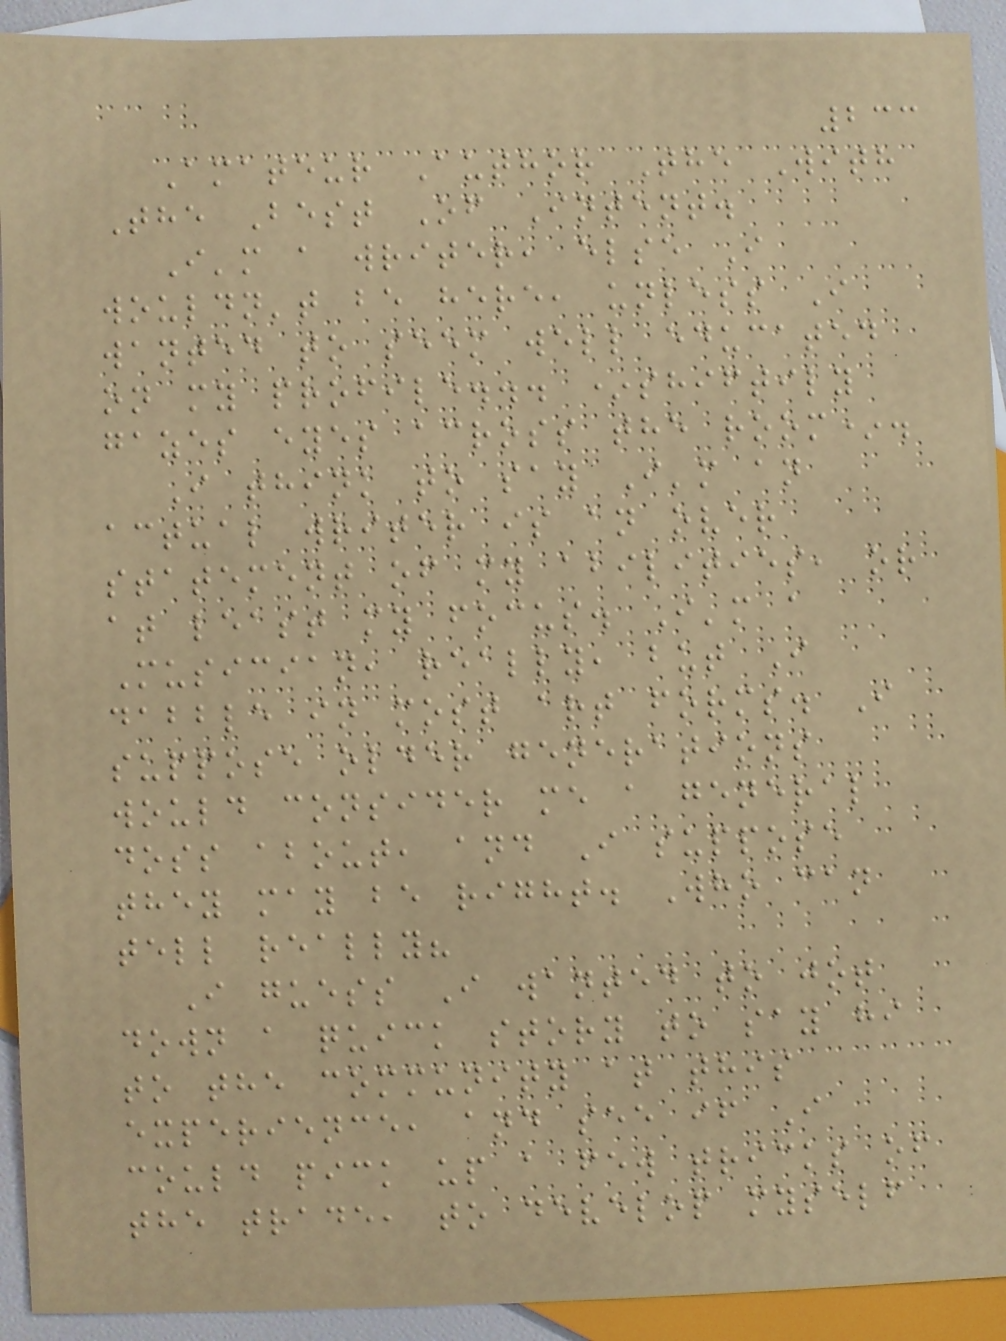233
Amateur Author The With
The Best Of Intent.
I'm a writer, else I
wouldn't be here, unless I
wanted to seem well educated
on my profile... *shiftily
gazes eyes across the room*.
I think to say I'm an
actual writer is an over
statement of my abilities, or
at least my focus. I'm a
Musician, really, but I
dabble in most art forms. I
suppose older generations
would consider me a general
doss about, and I suppose
they may be right. Who can
tell really?
I guess I wanted to jot
down a quick story to say hi
to the community at this
experience, and see if I
could pick up a few tricks of
the trade, to develop myself
